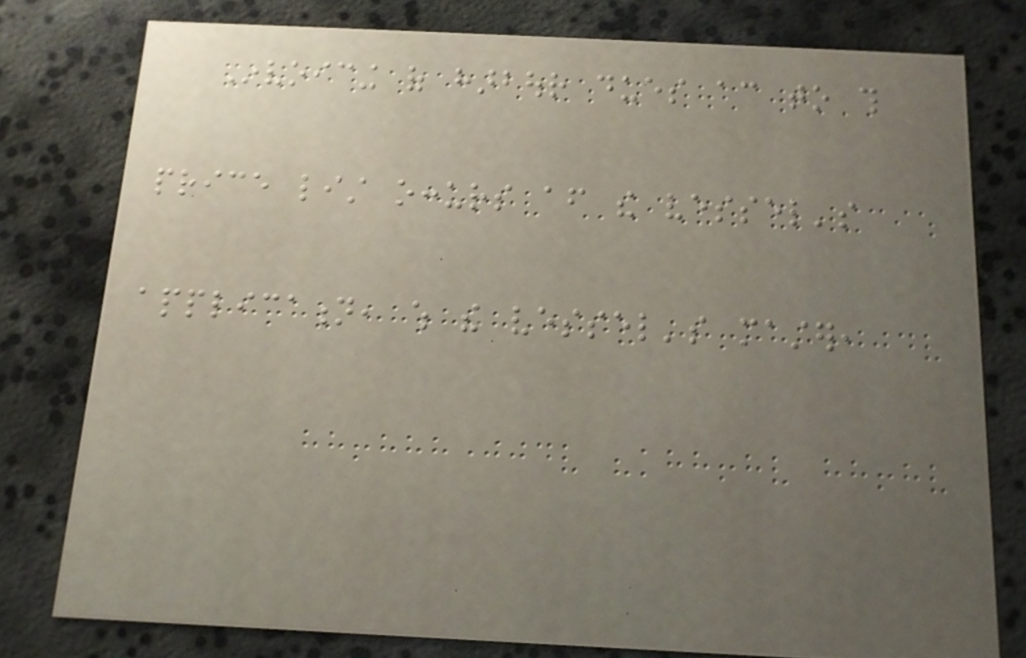Invoicing of harbour dues according to this
price list occurs after the vessel's
application, which the vessel's master,
